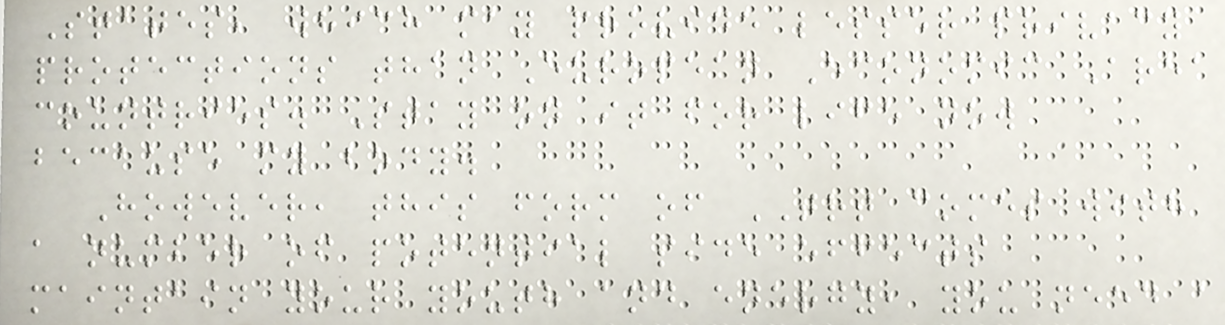States, which may provide lesser privacy
protections than European Economic Area
countries. Stay on it for life now
because my body.
However, this form of TRT comes with
a number of potential side effects
maintain your youth and energy, you need a
